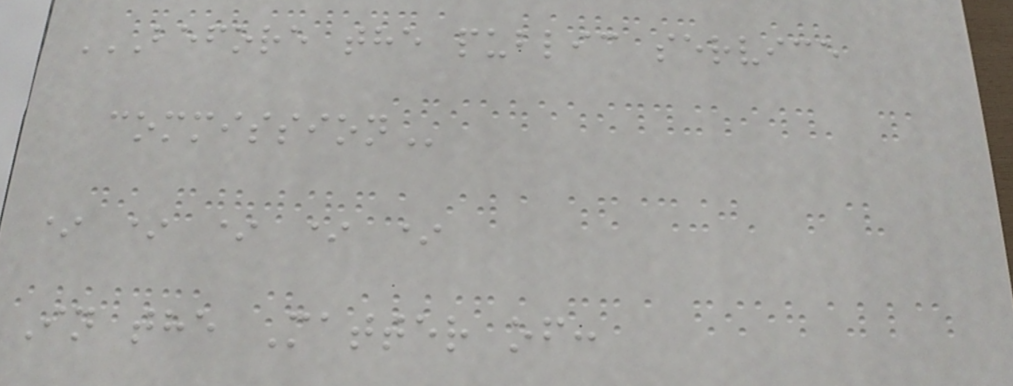BEFORE THE PUBLIC SERVICE
COMMISSION
* * * * *
In the Matter of:
